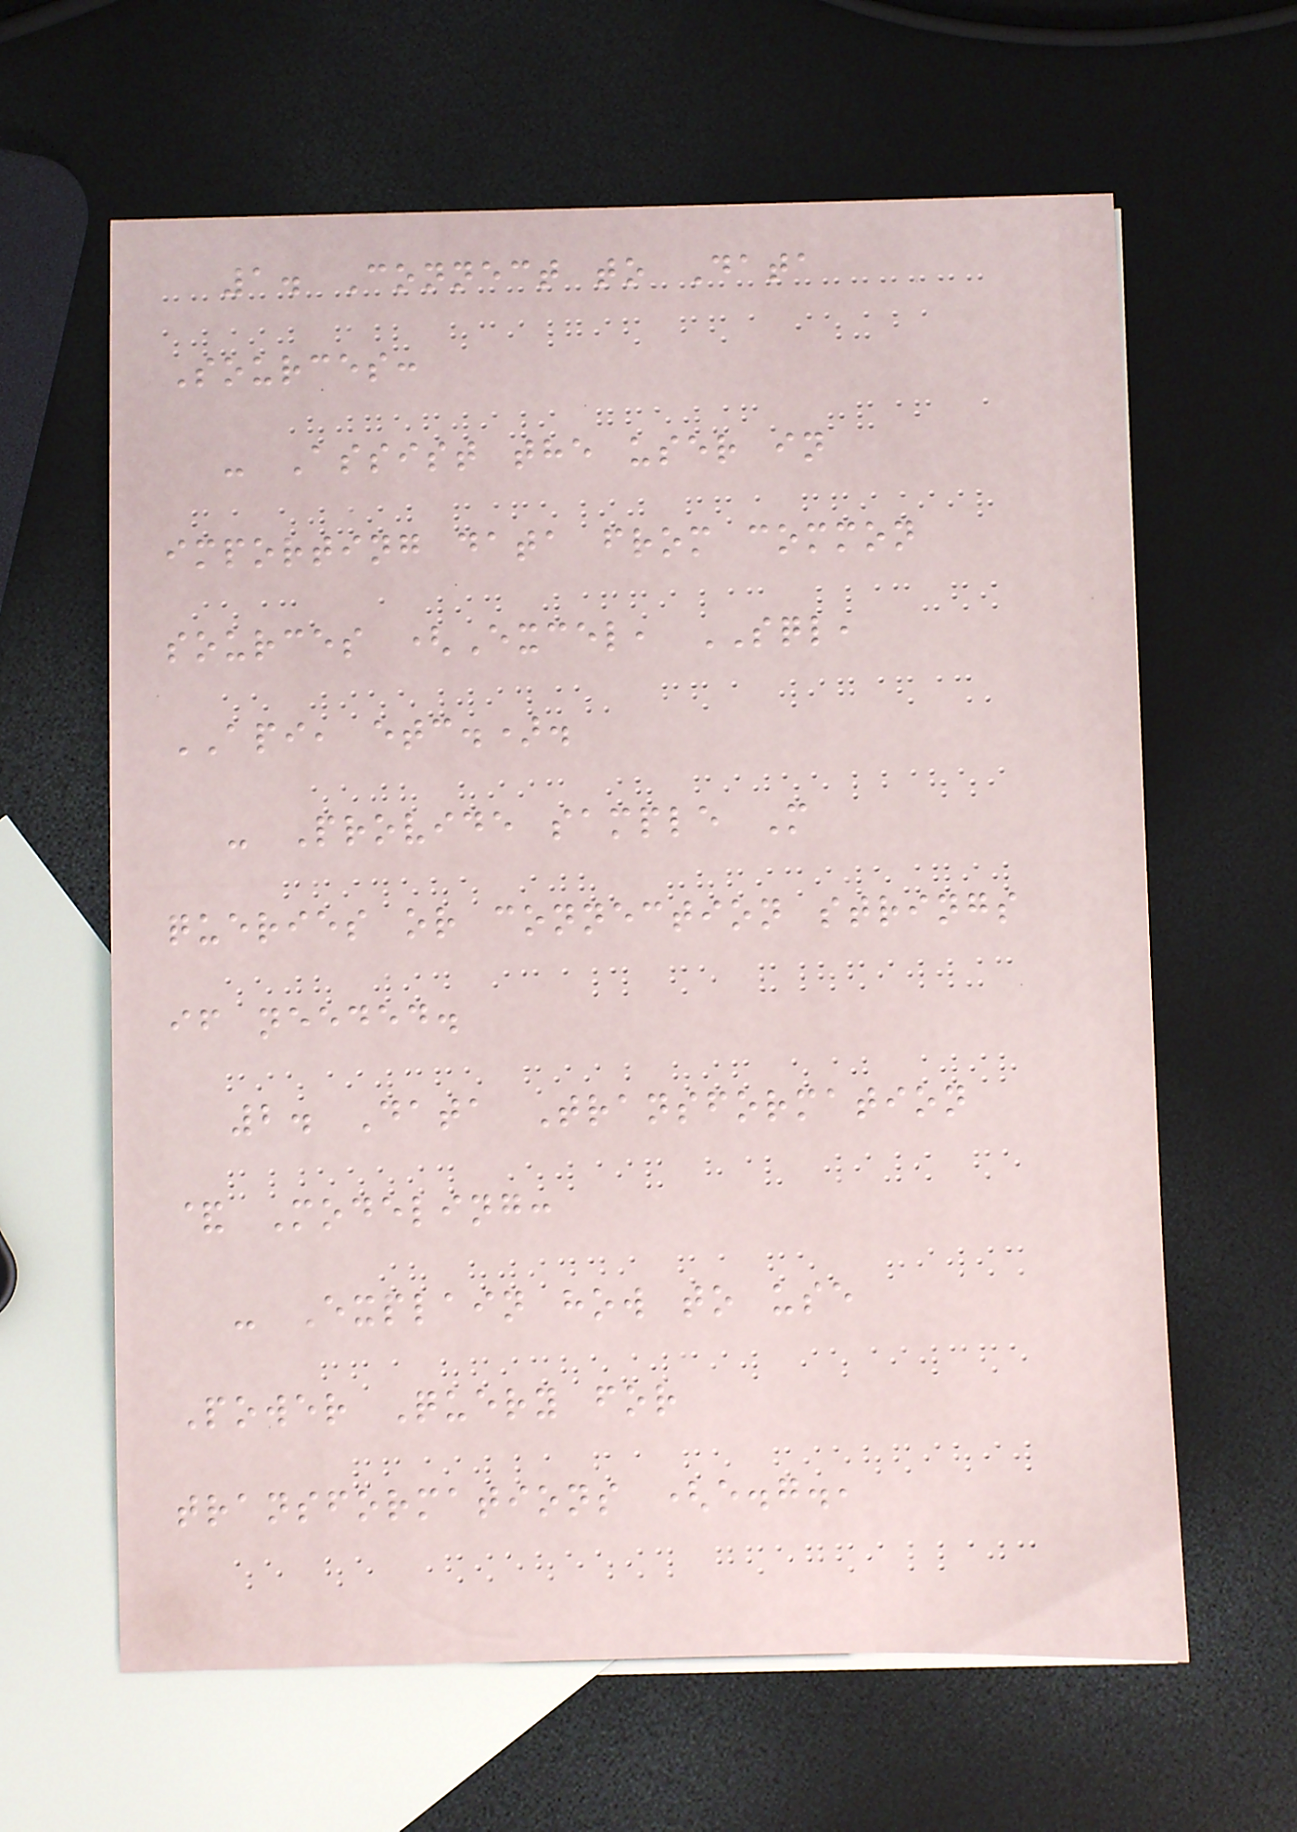1. Connect to Data
Sources:
- Assist the user in
importing data from common
sources (Excel, SQL,
API, etc.).
- Provide sample M
queries or connection strings
if needed.
2. Data Transformation
& Modeling:
- Explain how to use
Power Query for
transformations (e.g.,
